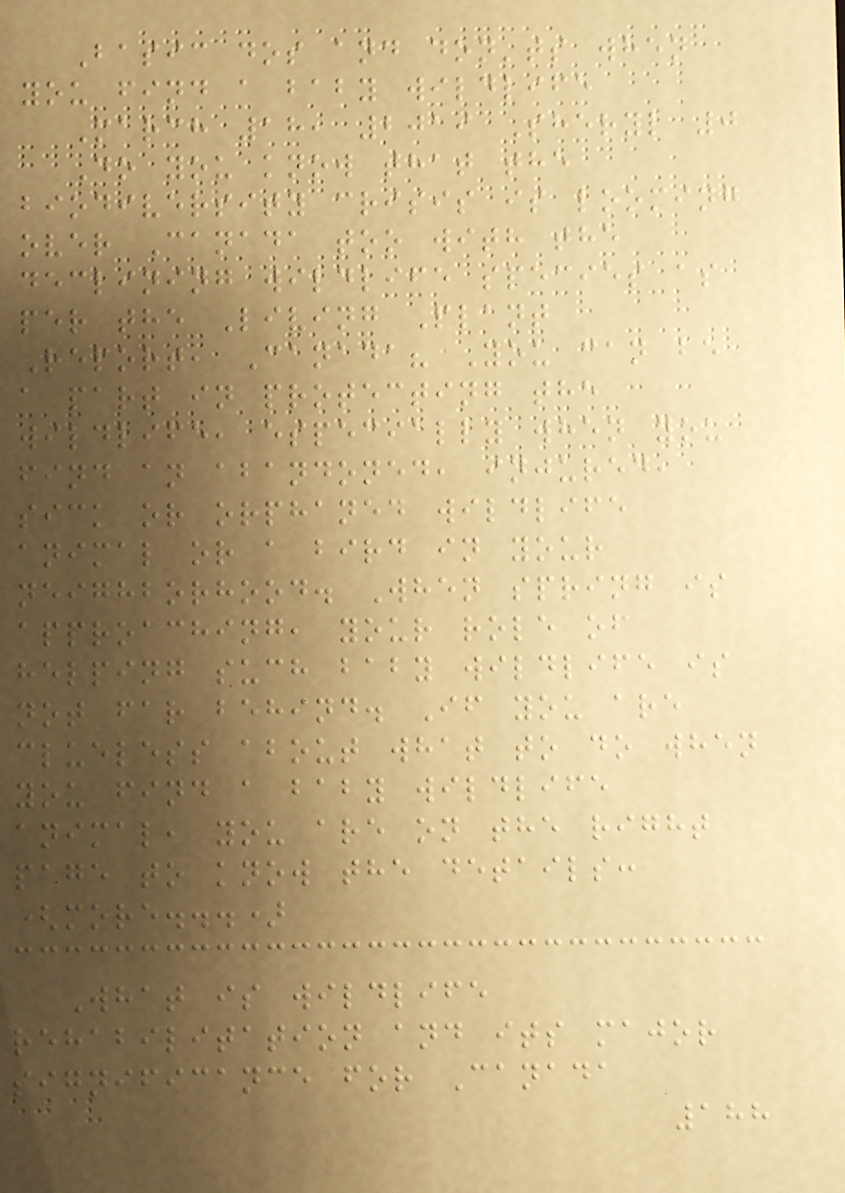Basic dos and don'ts when
you find a baby wildlife
March 18, 2019 Sheryl 0
Do you know that the
biodiversity crisis is looming
over Canada too with the
declining wildlife species as
per the Living Plant
Report, Canada? You can be
a part in protecting the
wildlife, especially when you
find an abandoned, injured,
sick or orphaned wildlife
animal or a bird in your
neighborhood. When spring is
approaching, your role of
helping such baby wildlife is
not far behind. If you are
clueless about what to do when
you find a baby wildlife
animal, you are on the right
page to know the details:
(more...)
What is wildlife
rehabilitation and its major
significance for Canada
188
